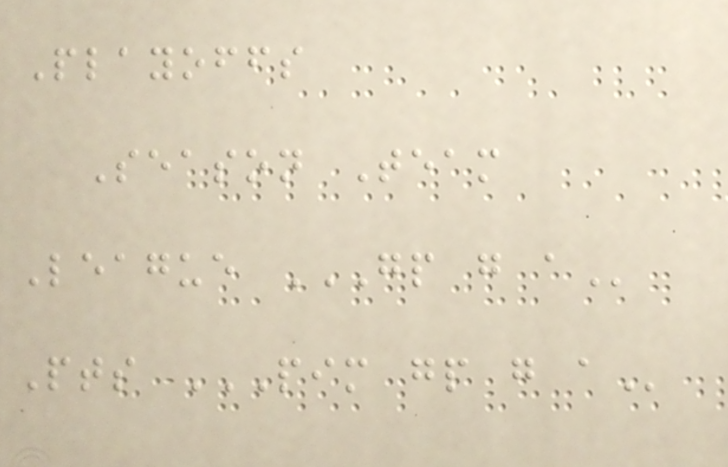Playoffs
Season Team
League GP G A
Pts PIM GP G A
